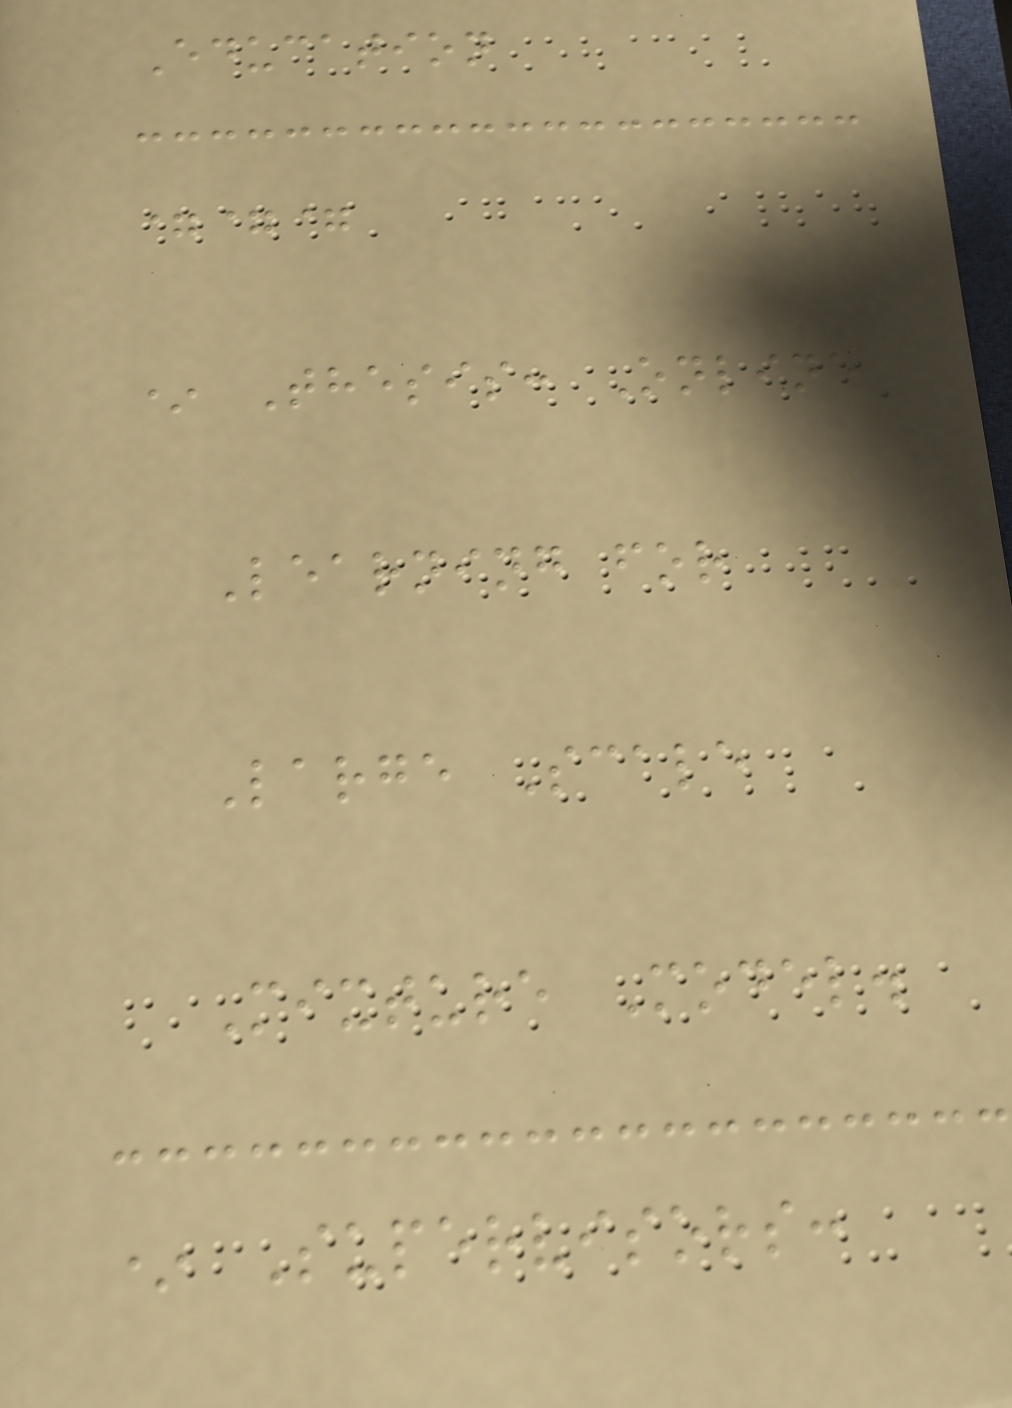Education
===
* Thesis: Online
Learning for
Large Scale
Mixture Model.
* Supervisors:
